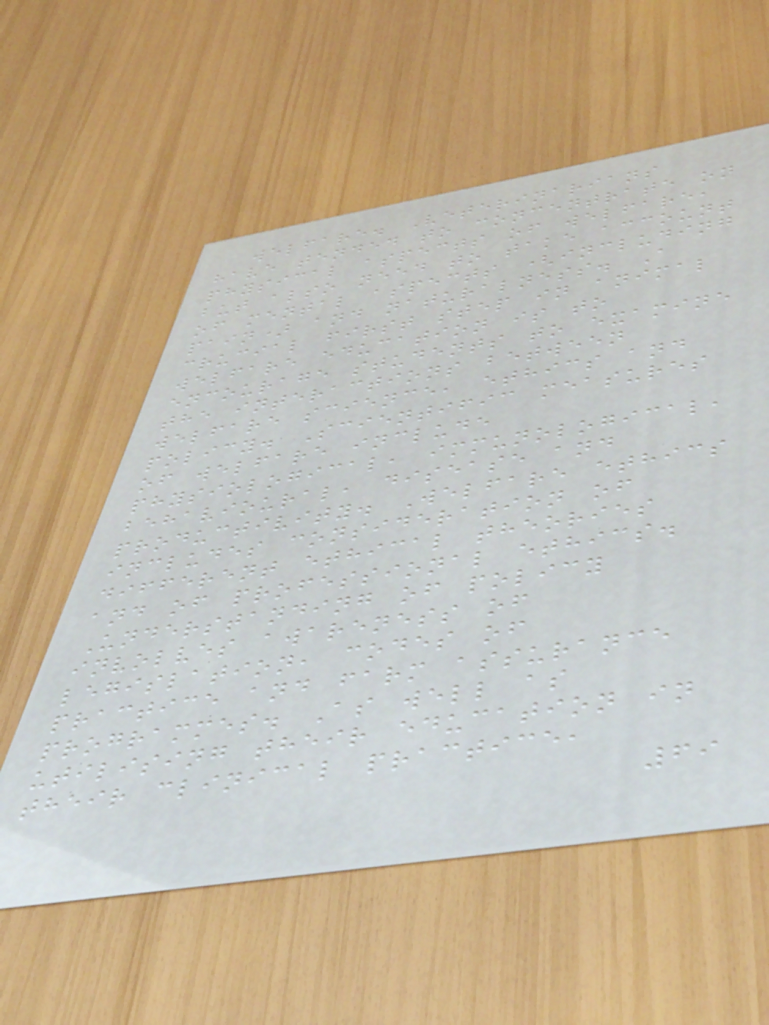welfare. Veterinarians
have tended to concentrate on
physical aspects of welfare,
but also need to take account
of mental aspects (including
pain) and naturalness. A
crucial first step in animal
welfare education is to
encourage students to examine
the interactions between
welfare science, ethics and
policy. Scientific measures
of welfare include
physiological, immunological,
behavioural, disease and
productivity. Welfare ethics
includes consideration of
different ethical theories
and of professional ethics.
Understanding of policy
involves awareness of
legislation, codes of
practice and farm assurance
programmes. As well as
utilising their education in
their clinical practice,
69
